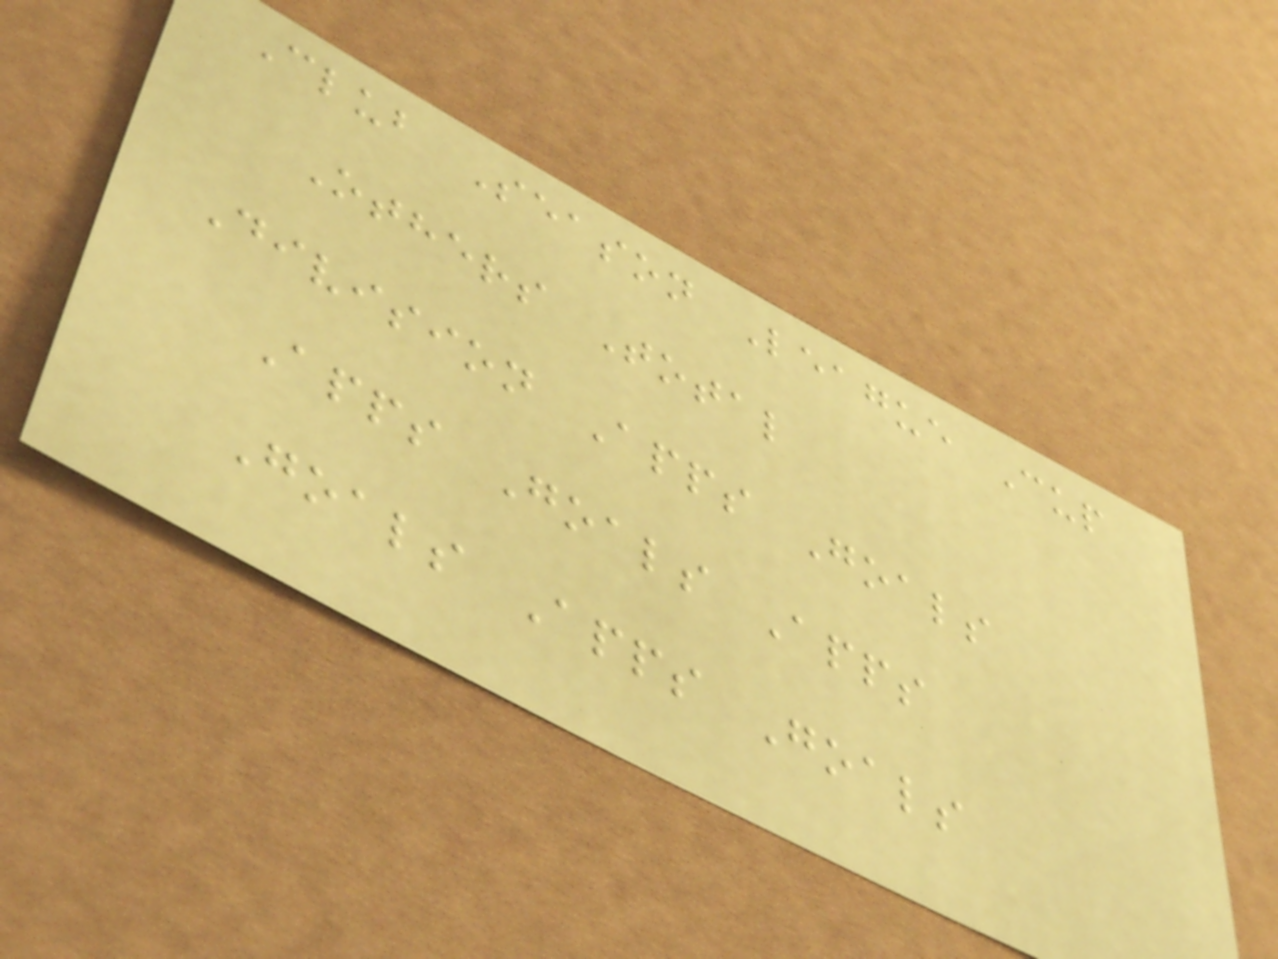Club Season League Cup
Others Total
Division Apps Goals
Apps Goals Apps
Goals Apps Goals
